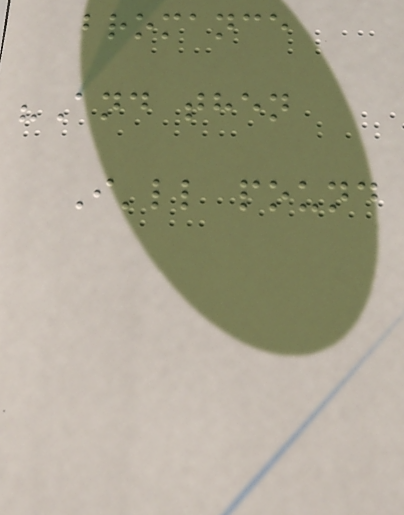bromance
"And then
I'll pound
